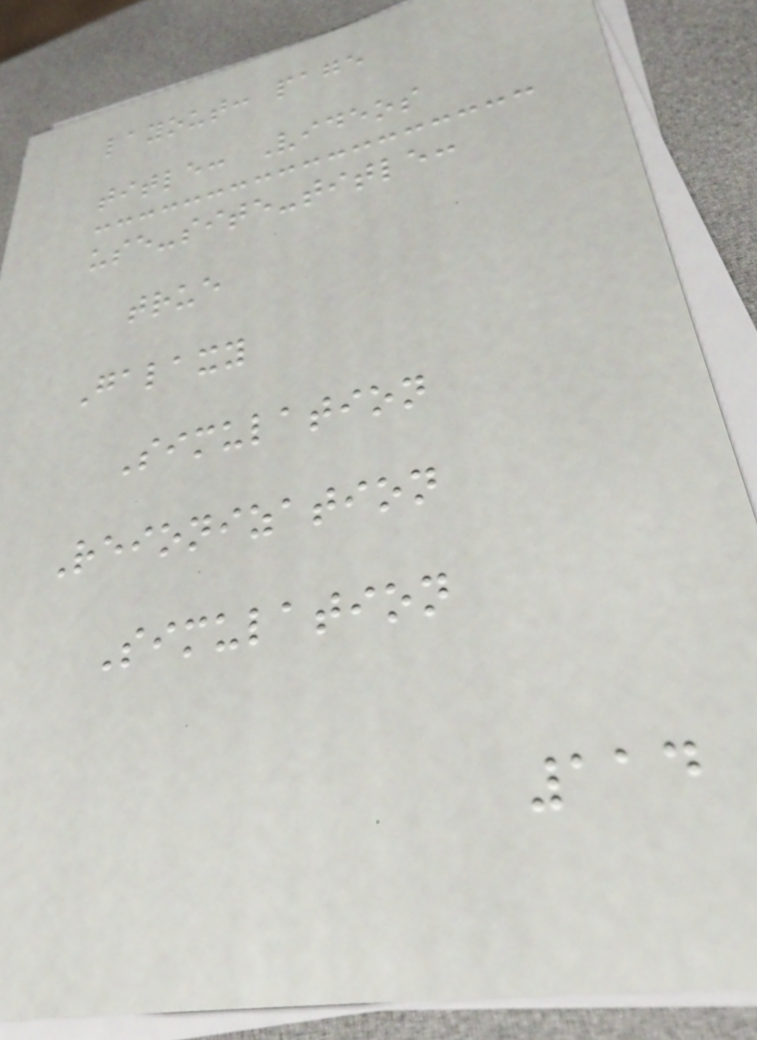layout: page
title: Videos
use-site-title:
true
Galaxy
Simulation
Reionization
Simulation
114
